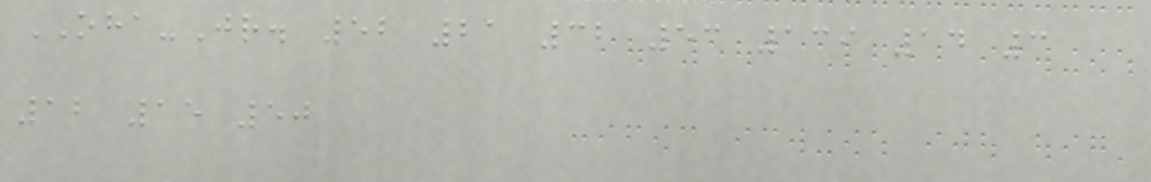OHA-Jr. 52 21 32 53 139 14 3
12 15 50
